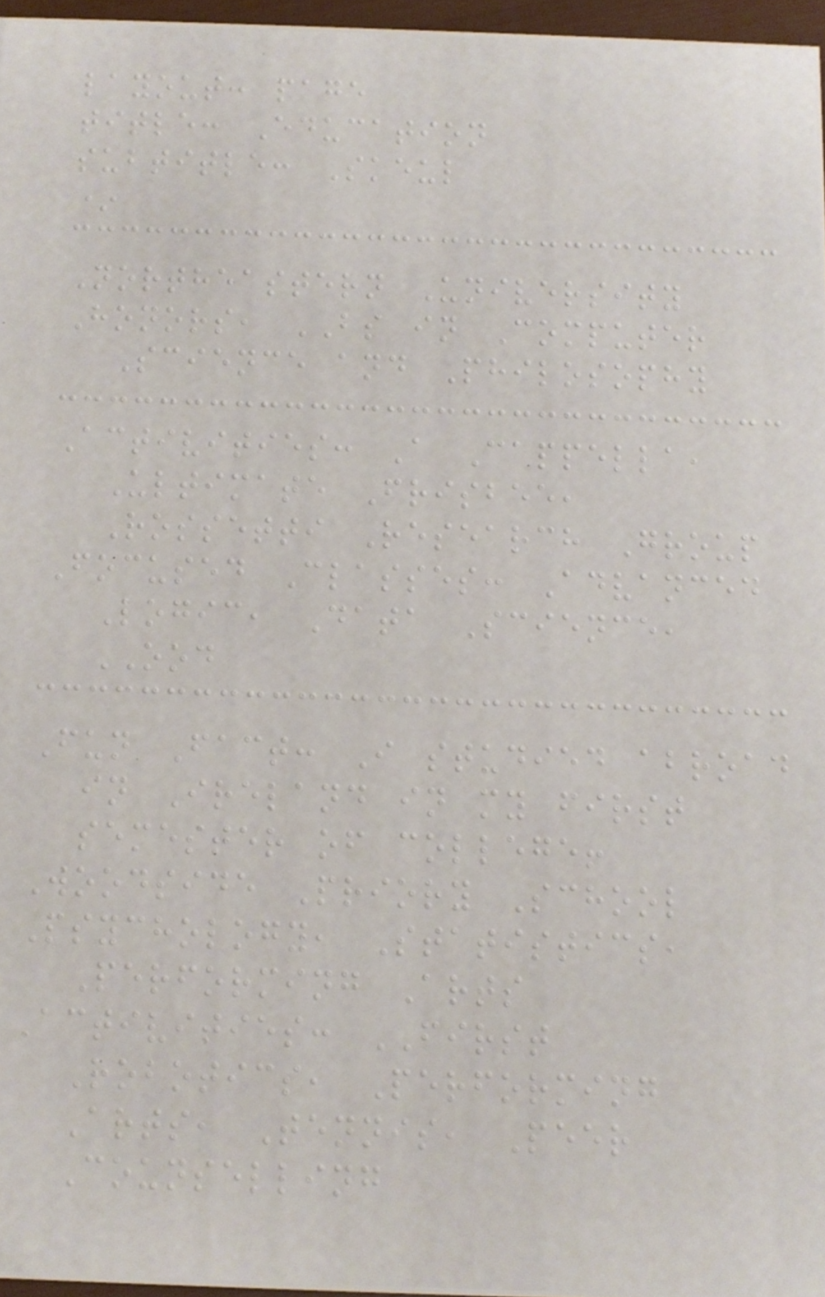layout: page
title: Education
subtitle: Skeul
*
Northeastern University
Honors, BS in Computer
Science and Philosophy
Activities: A Cappella,
Ultimate Frisbee,
Rossetti Research Group
Focused Classes: Advanced
Logic, Data Science,
OOD
Fun Fact: I studied abroad
in Ireland in my first
semester of college!
Woodside Priory School
Psychology, Statistics,
Performing Arts
Activities: FIRST
Robotics, Performing
Arts, Tennis, Peer
Counselling
